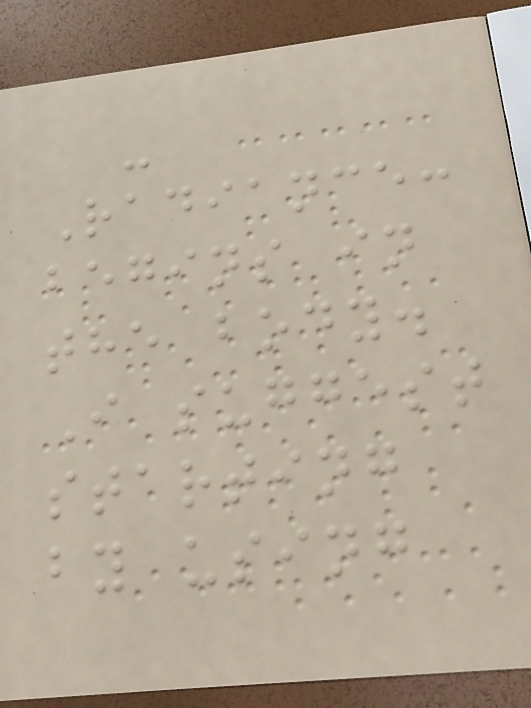-
Radiance:
begins in
the body.
I suggest
starting
by using
